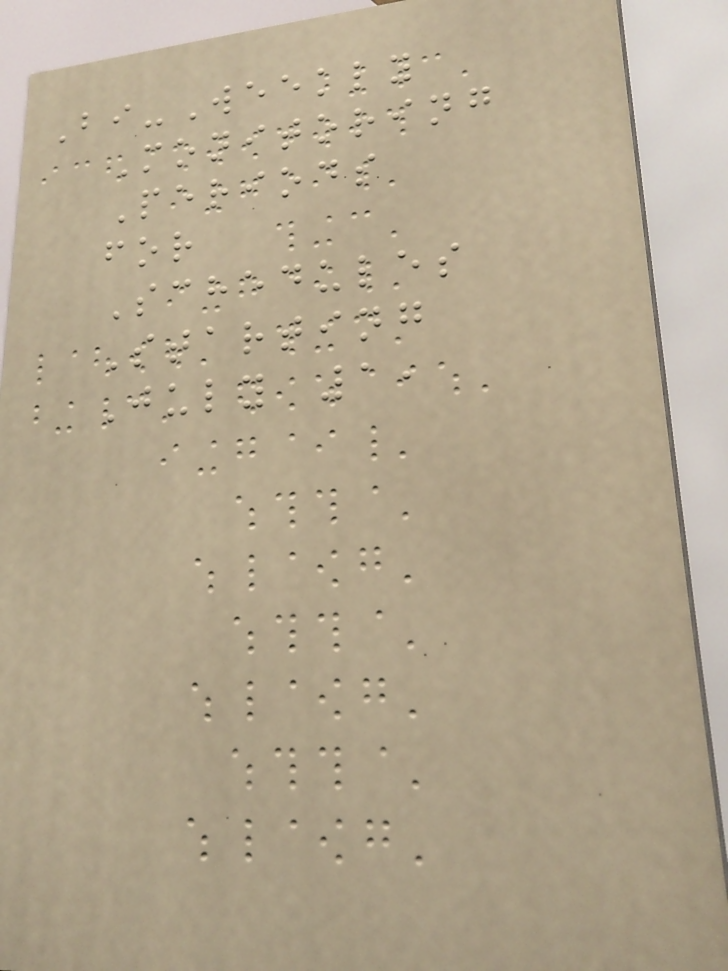Bi-Weekly
Monitoring
Periods
for
Schedules
Starting
July 1,
